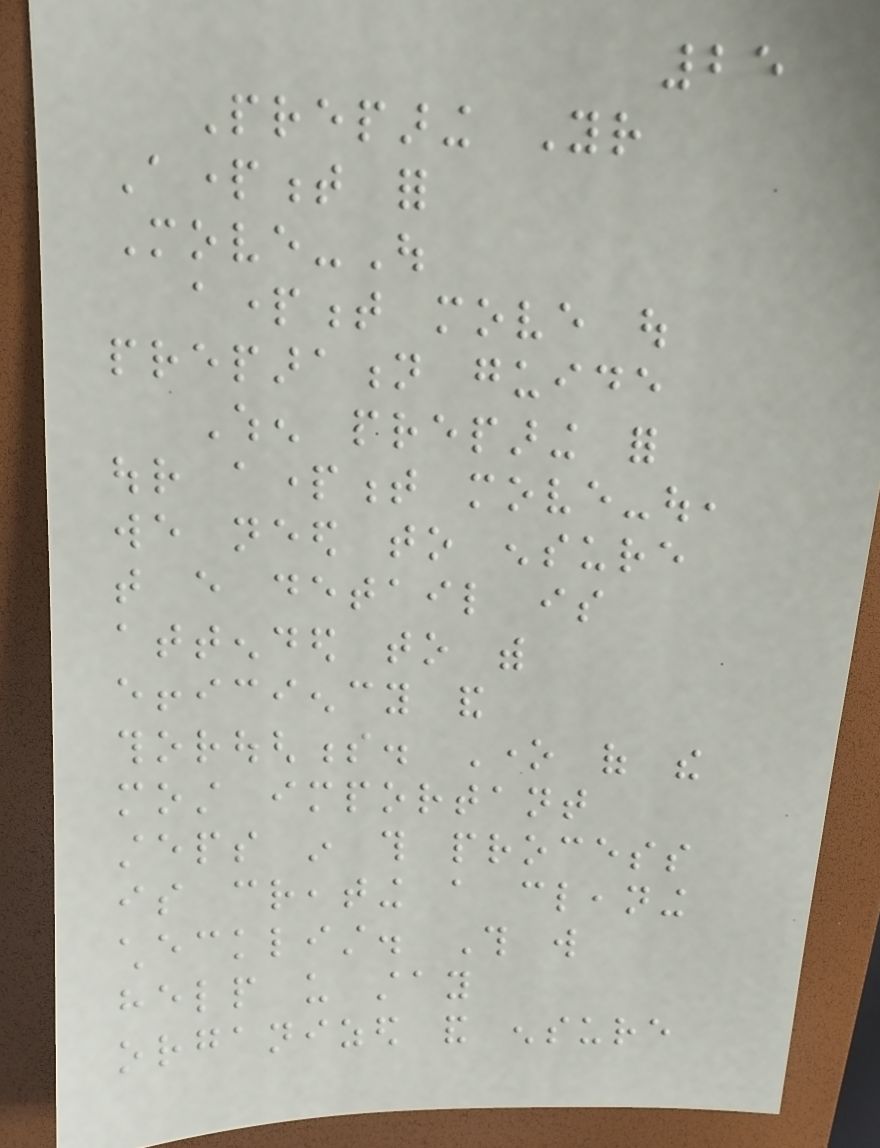25
Preparing Your
Apartment for
Move-Out
apartment move out
preparation guide
When preparing for
our apartment move-out,
we need to ensure
that every detail is
attended to with
efficiency and
thoroughness. One of the
most important
steps in this process
is creating a cleaning
checklist. This will
help us stay
organized and ensure
